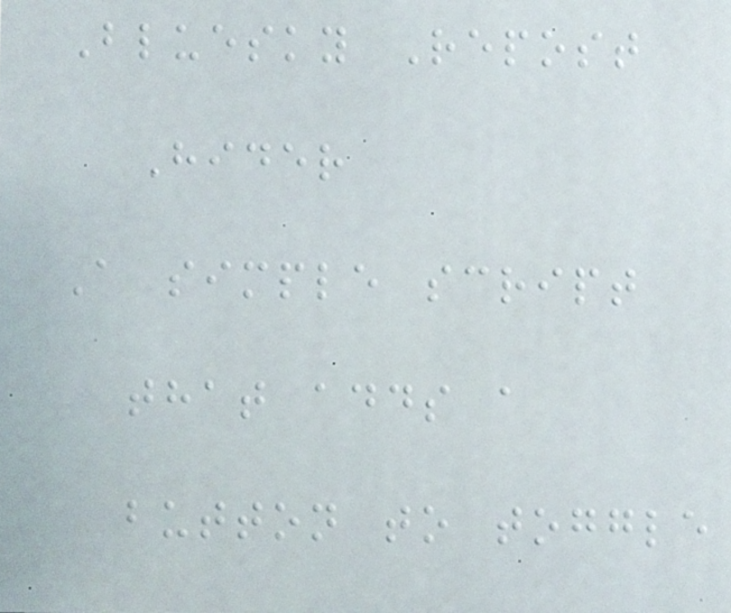Bluesky Repost
Hider
A simple script
that adds a
button to toggle
